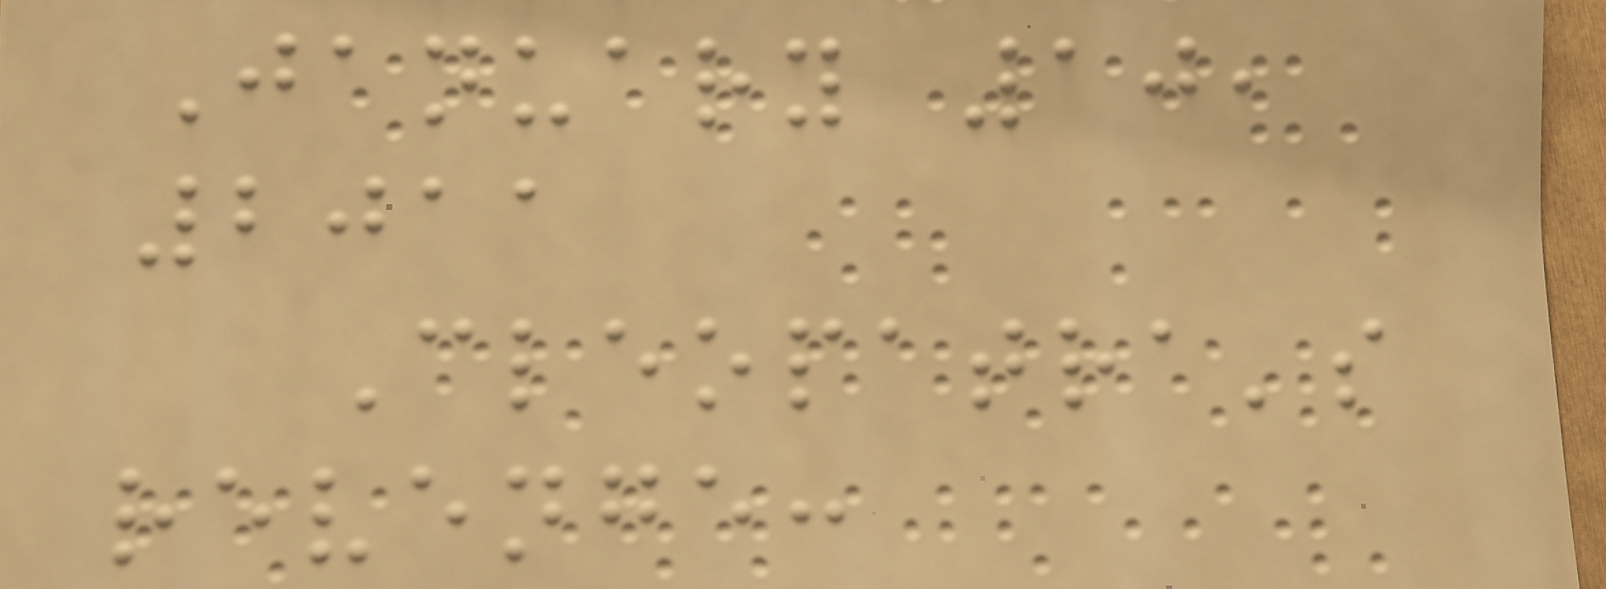January 10,
2011
Cleopatra's
revenge:
